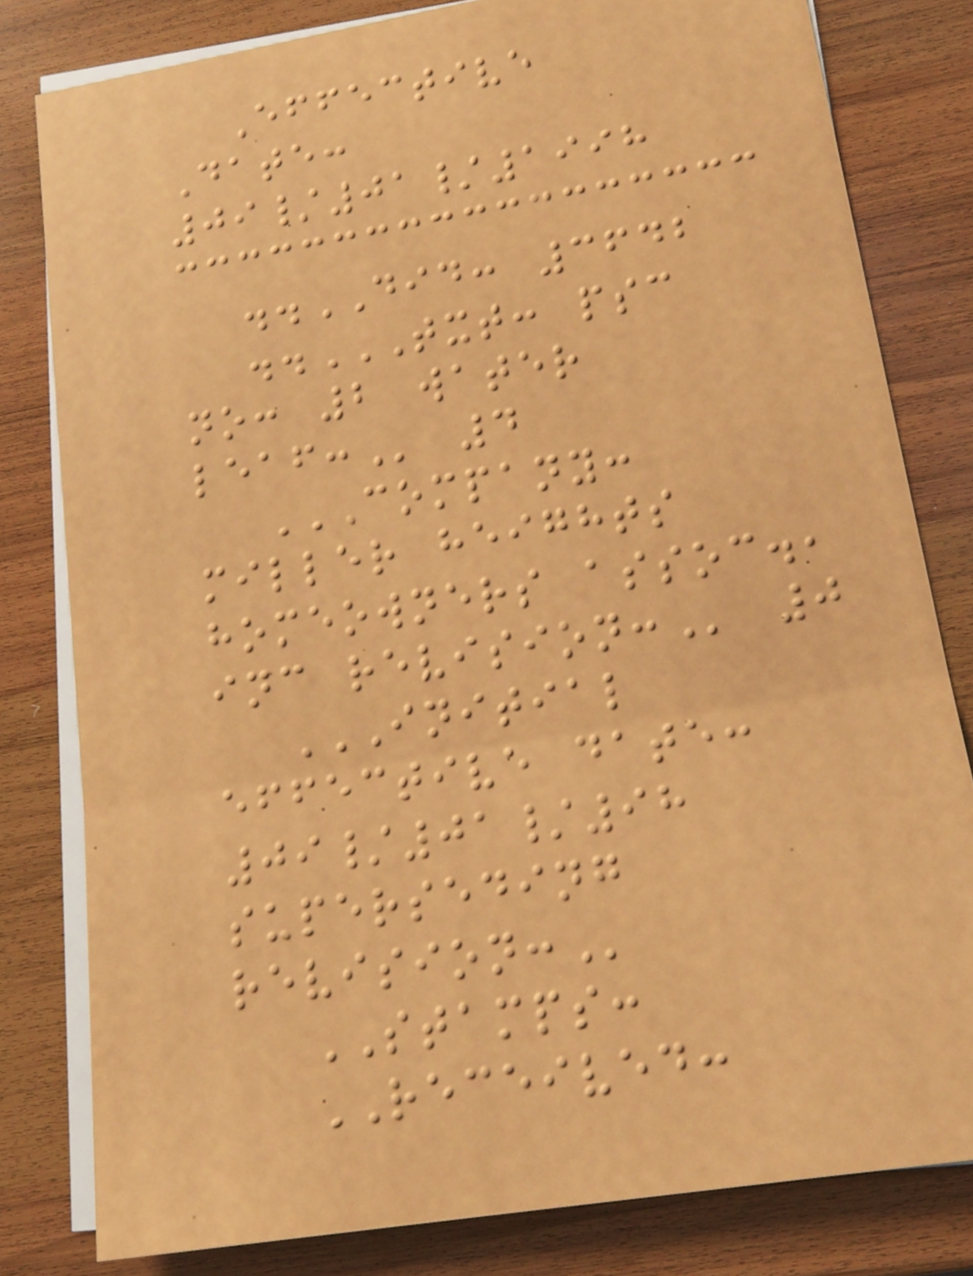Effective
Date:
09/01/1998
..DID: 3642
..TXT: PSC
NO: 2 WATER
LEAF: 4
COMPANY:
MILLER HEIGHTS
HOMEOWNERS ASSOC.,
INC REVISION: 0
INITIAL
EFFECTIVE DATE:
09/01/98
SUPERSEDING
REVISION:
STAMPS:
RECEIVED:
